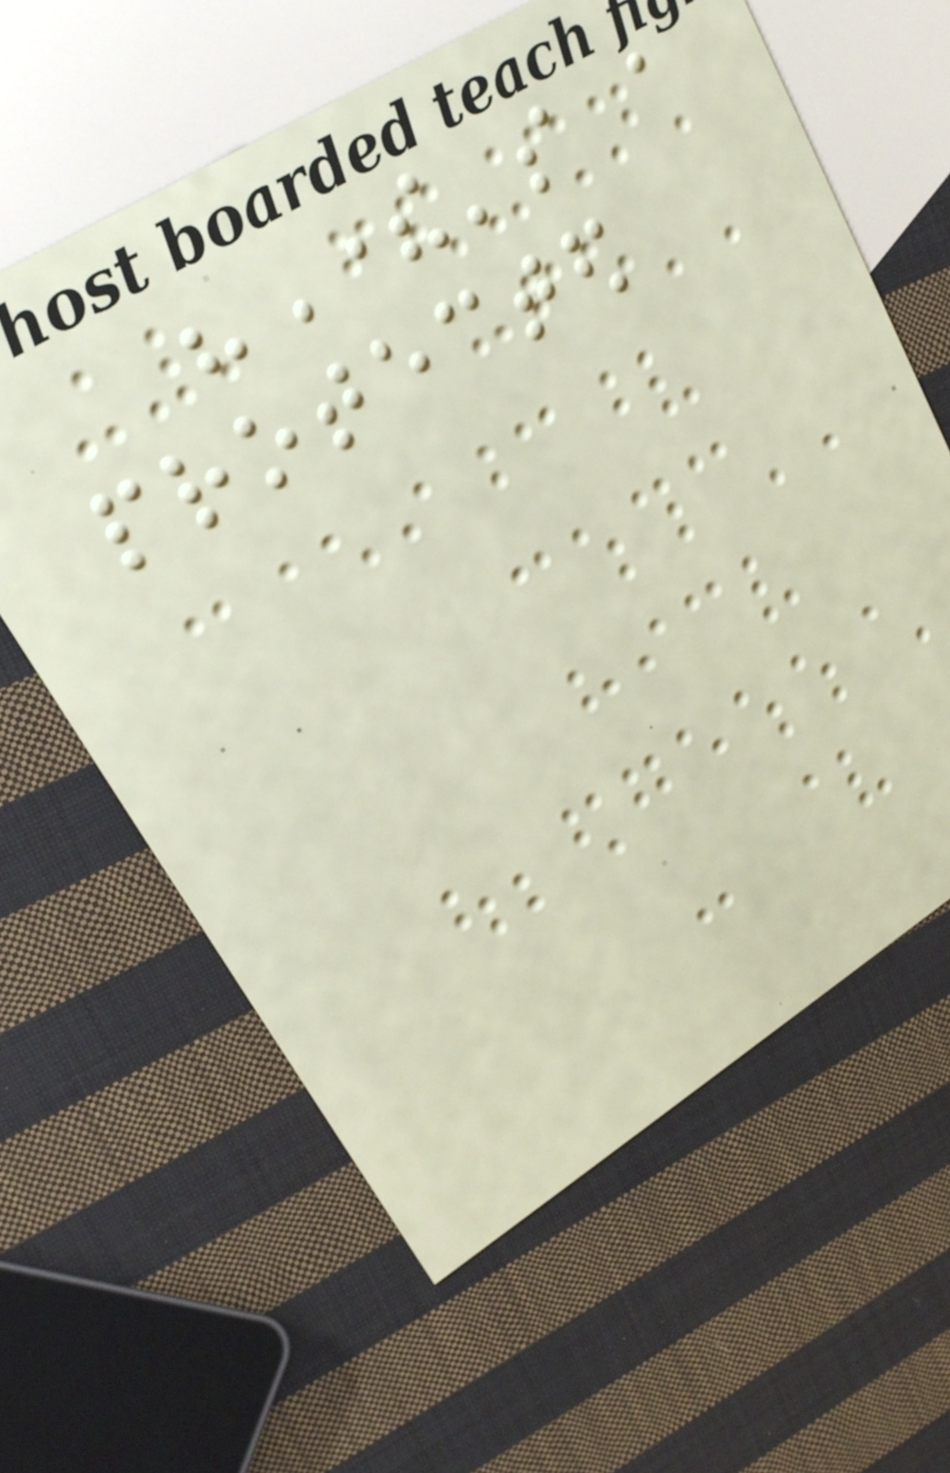"There's a
protected
